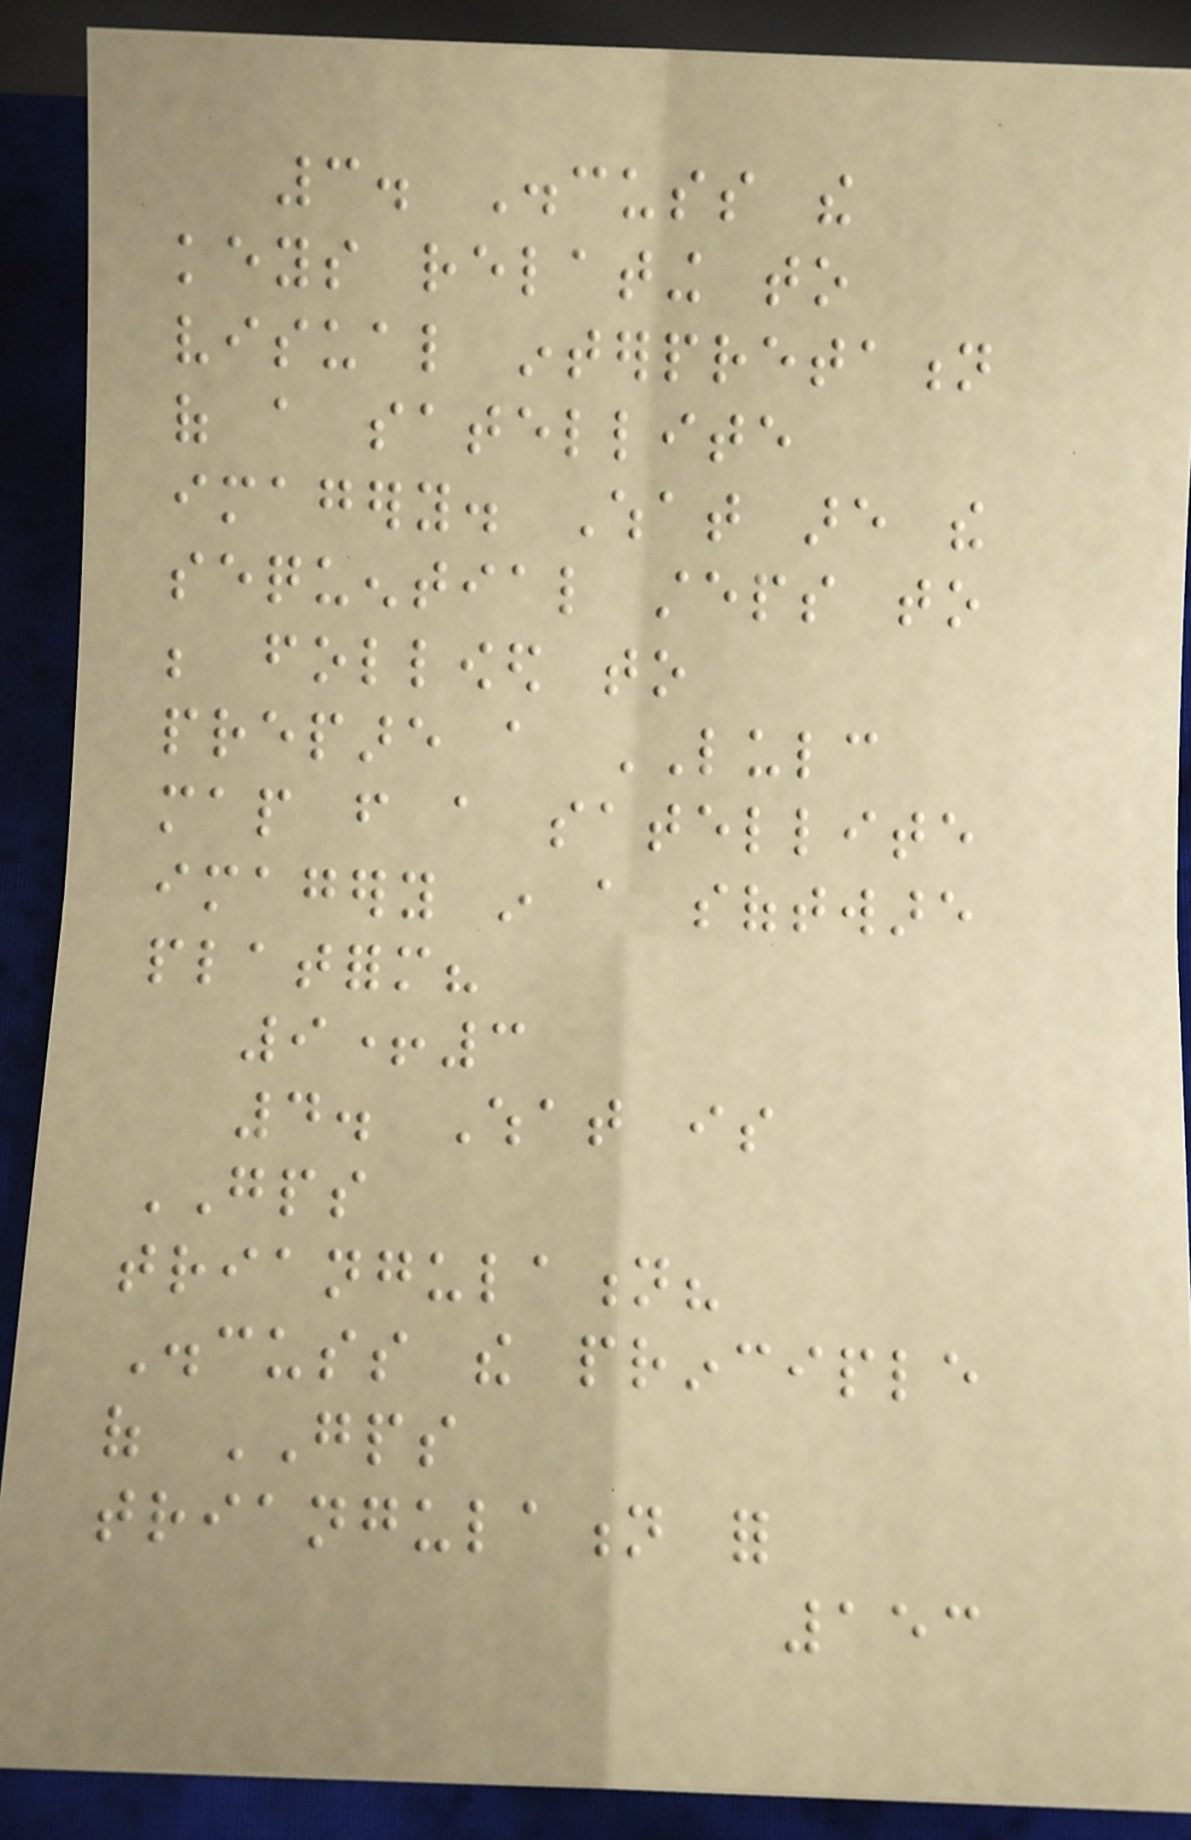3. Discuss the
keys relating to
visual interpretation
of a satellite
imagery. What are the
sequential steps to
be followed to
prepare a LULC
map from a satellite
imagery in a software
platform?
9+3
4. What is
GPS
triangulation?
Discuss the principle
of GPS
triangulation for
153
